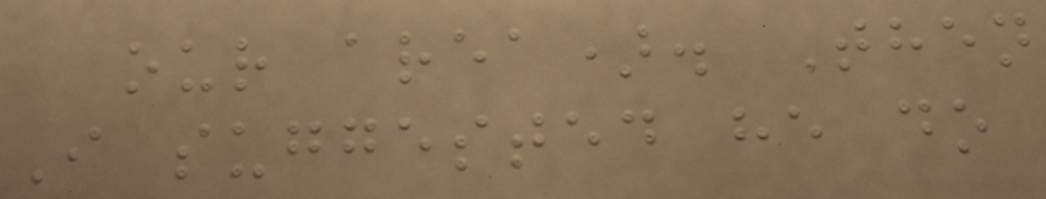our area). Then
I suggested he do
